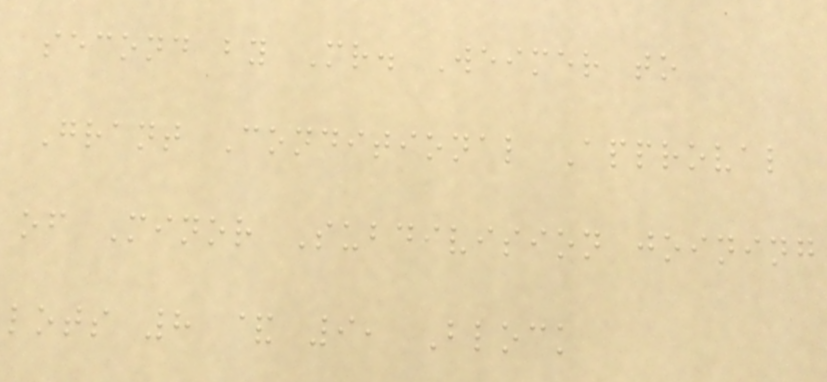second by Mr. Weimer to
Grant Conditional Approval
of Minor Subdivision joining
lots 8 & 9, Block
